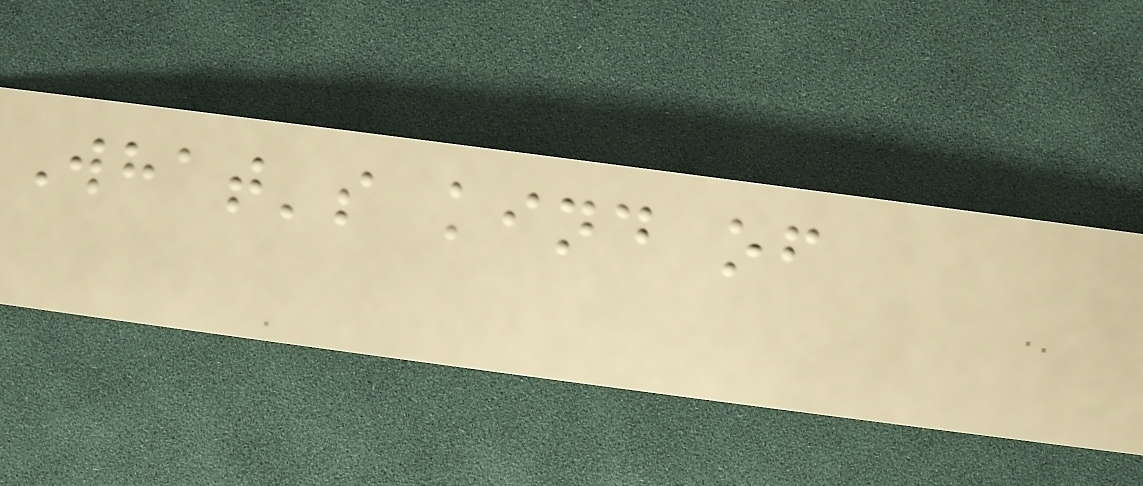What's kind of
